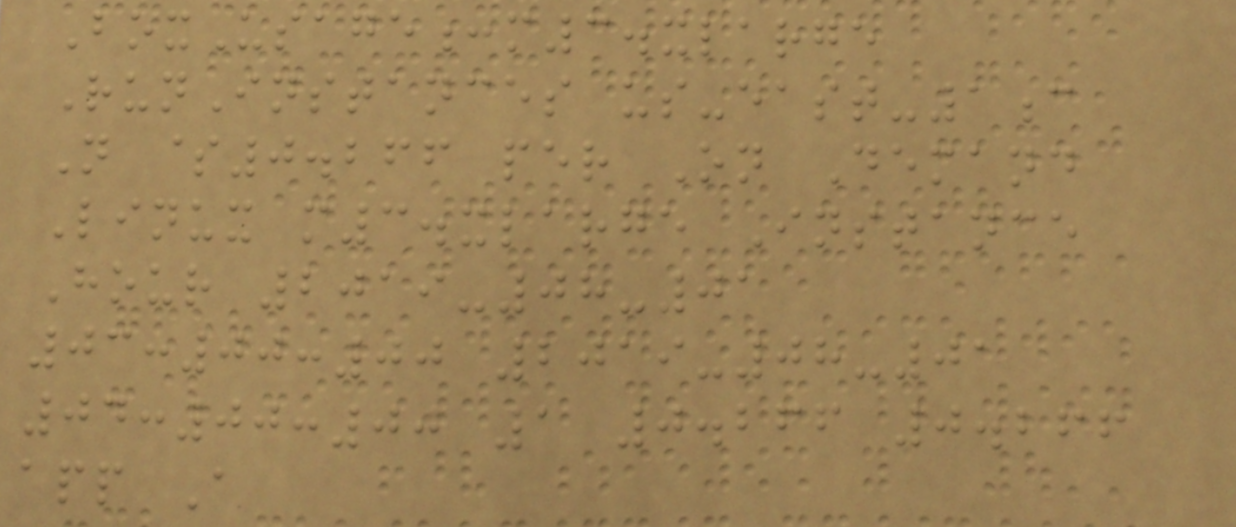BoxUsage:m3.xlarge
RunInstances us-east-1c
N $0.266 per On Demand
Linux m3.xlarge Instance
Hour 2019-08-01
03:00:00 2019-08-01
04:00:00 1 0.266 0.266
app A
